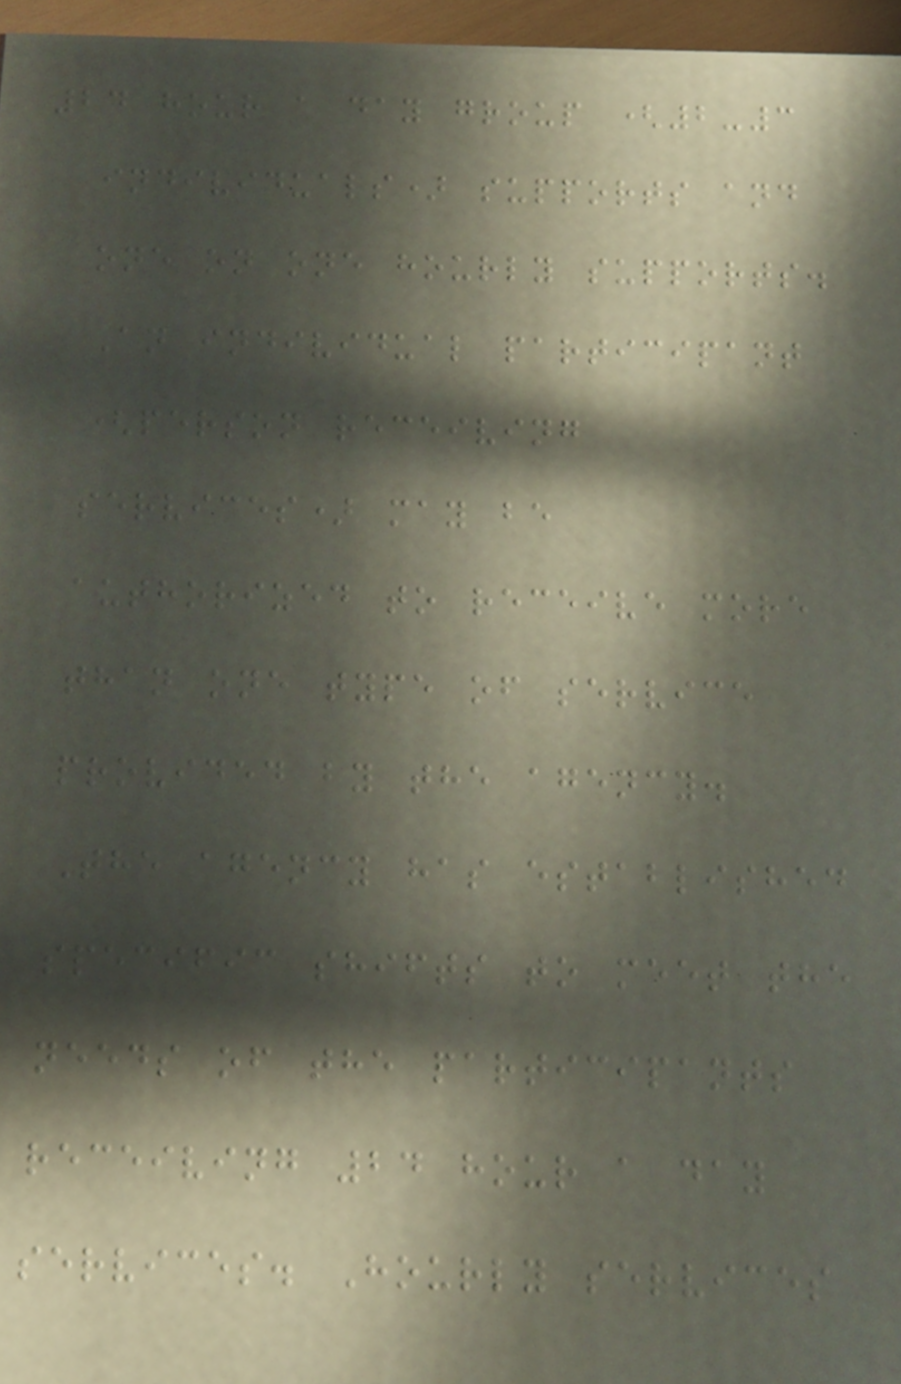24 hour a day group (2-3
individuals) supports and
one on one hourly supports.
An individual participant
(person receiving
services) may be
authorized to receive more
than one type of service
provided by the agency.
The agency has established
specific shifts to meet the
needs of the participants
receiving 24 hour a day
services. Hourly services
